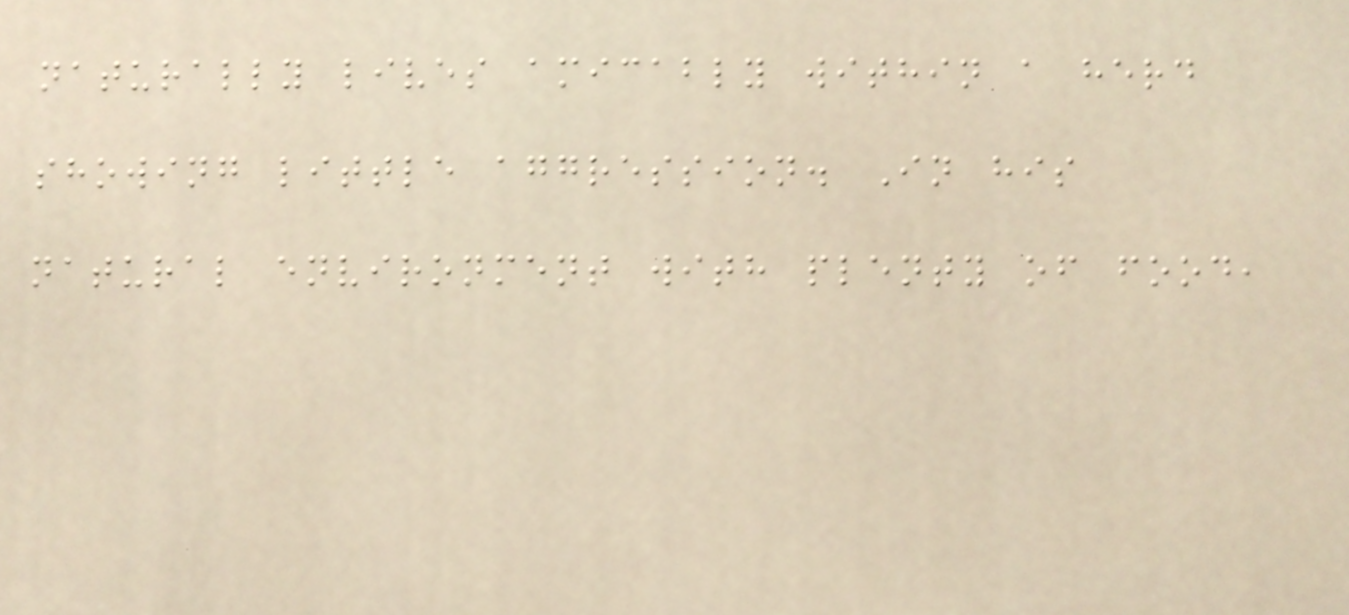naturally lives amicably within a herd
showing little aggression. In his
natural environment with plenty of food,
